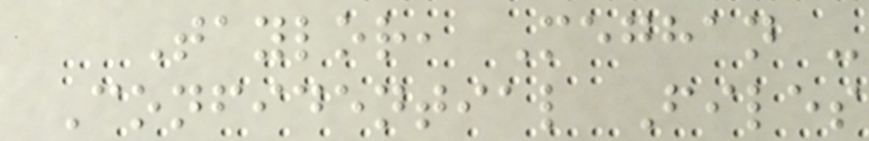Taylor, Meghan -
Confidential Files
